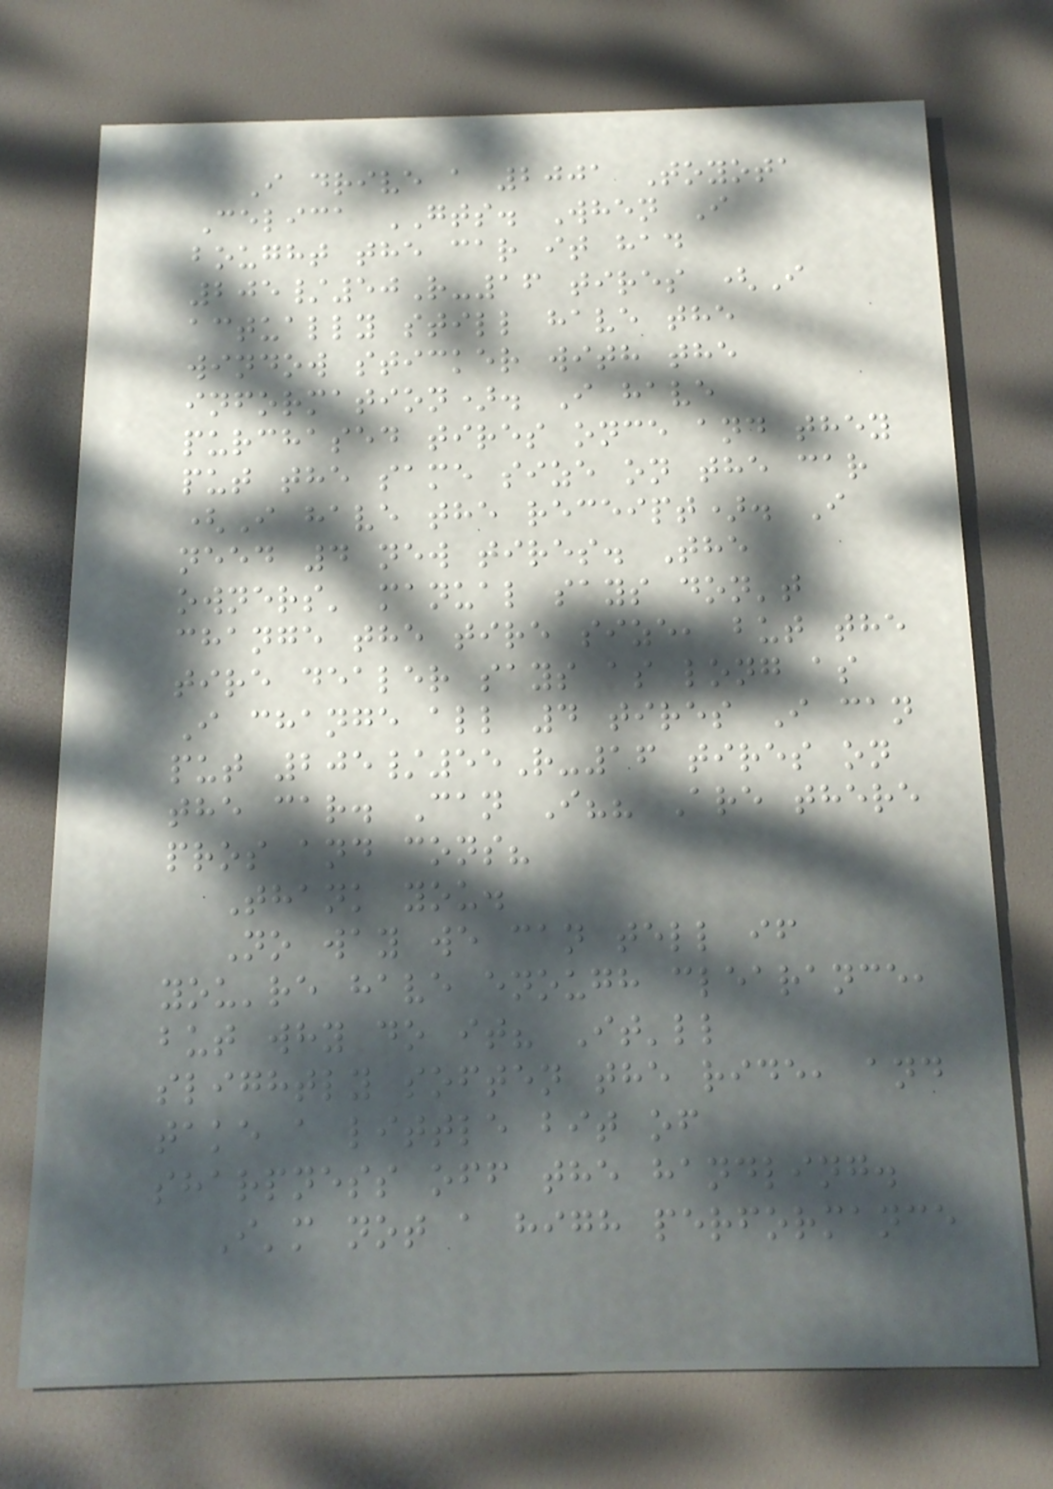I drive a 2001 Toyota
Celica GTS. When I
bought the car it had
205/50R-16 tires (I
actually still have the
window sticker with the
information). I have
purchased tires once and they
put the same size on the car
(I have the receipt). I
need 4 new tires. The
owners' manual says don't
change the tire size, but the
tire dealer says as long as
I change all 4 tires I can
put 205/55R-16 tires on
the car. Can I?? Are there
pros and cons?
Thank you.
No way we can tell if
you're have enough clearance,
but why do it? It'll
slightly soften the ride, and
take a little bit of
sharpness off the handling.
I'm not a high performance
